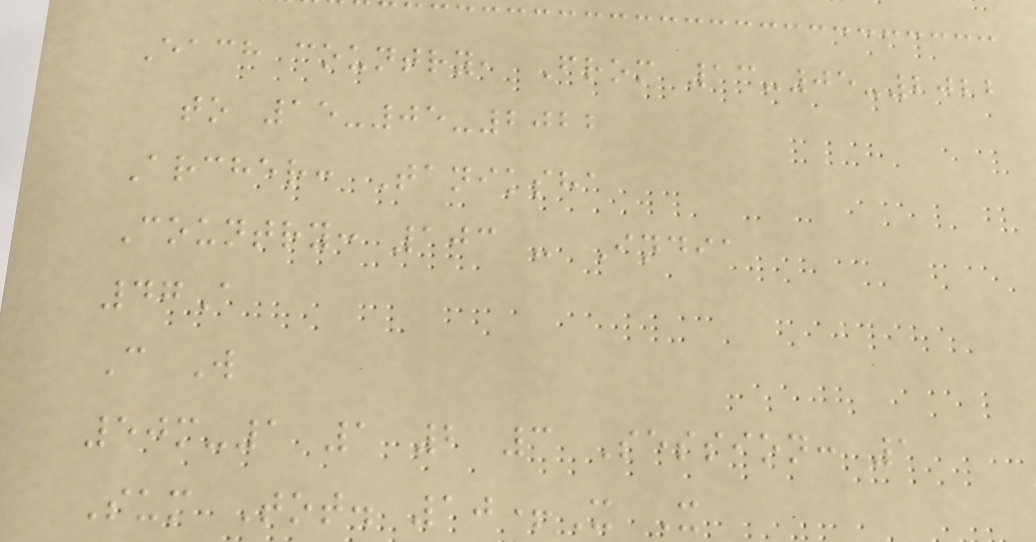Each country, From 13-05-2022
to 15-05-2022
Archer: Taniksha
Country: 103 - India
47A
C W
50m-1 1 2 3 Session: 1
Sum Tot. 10+X X
